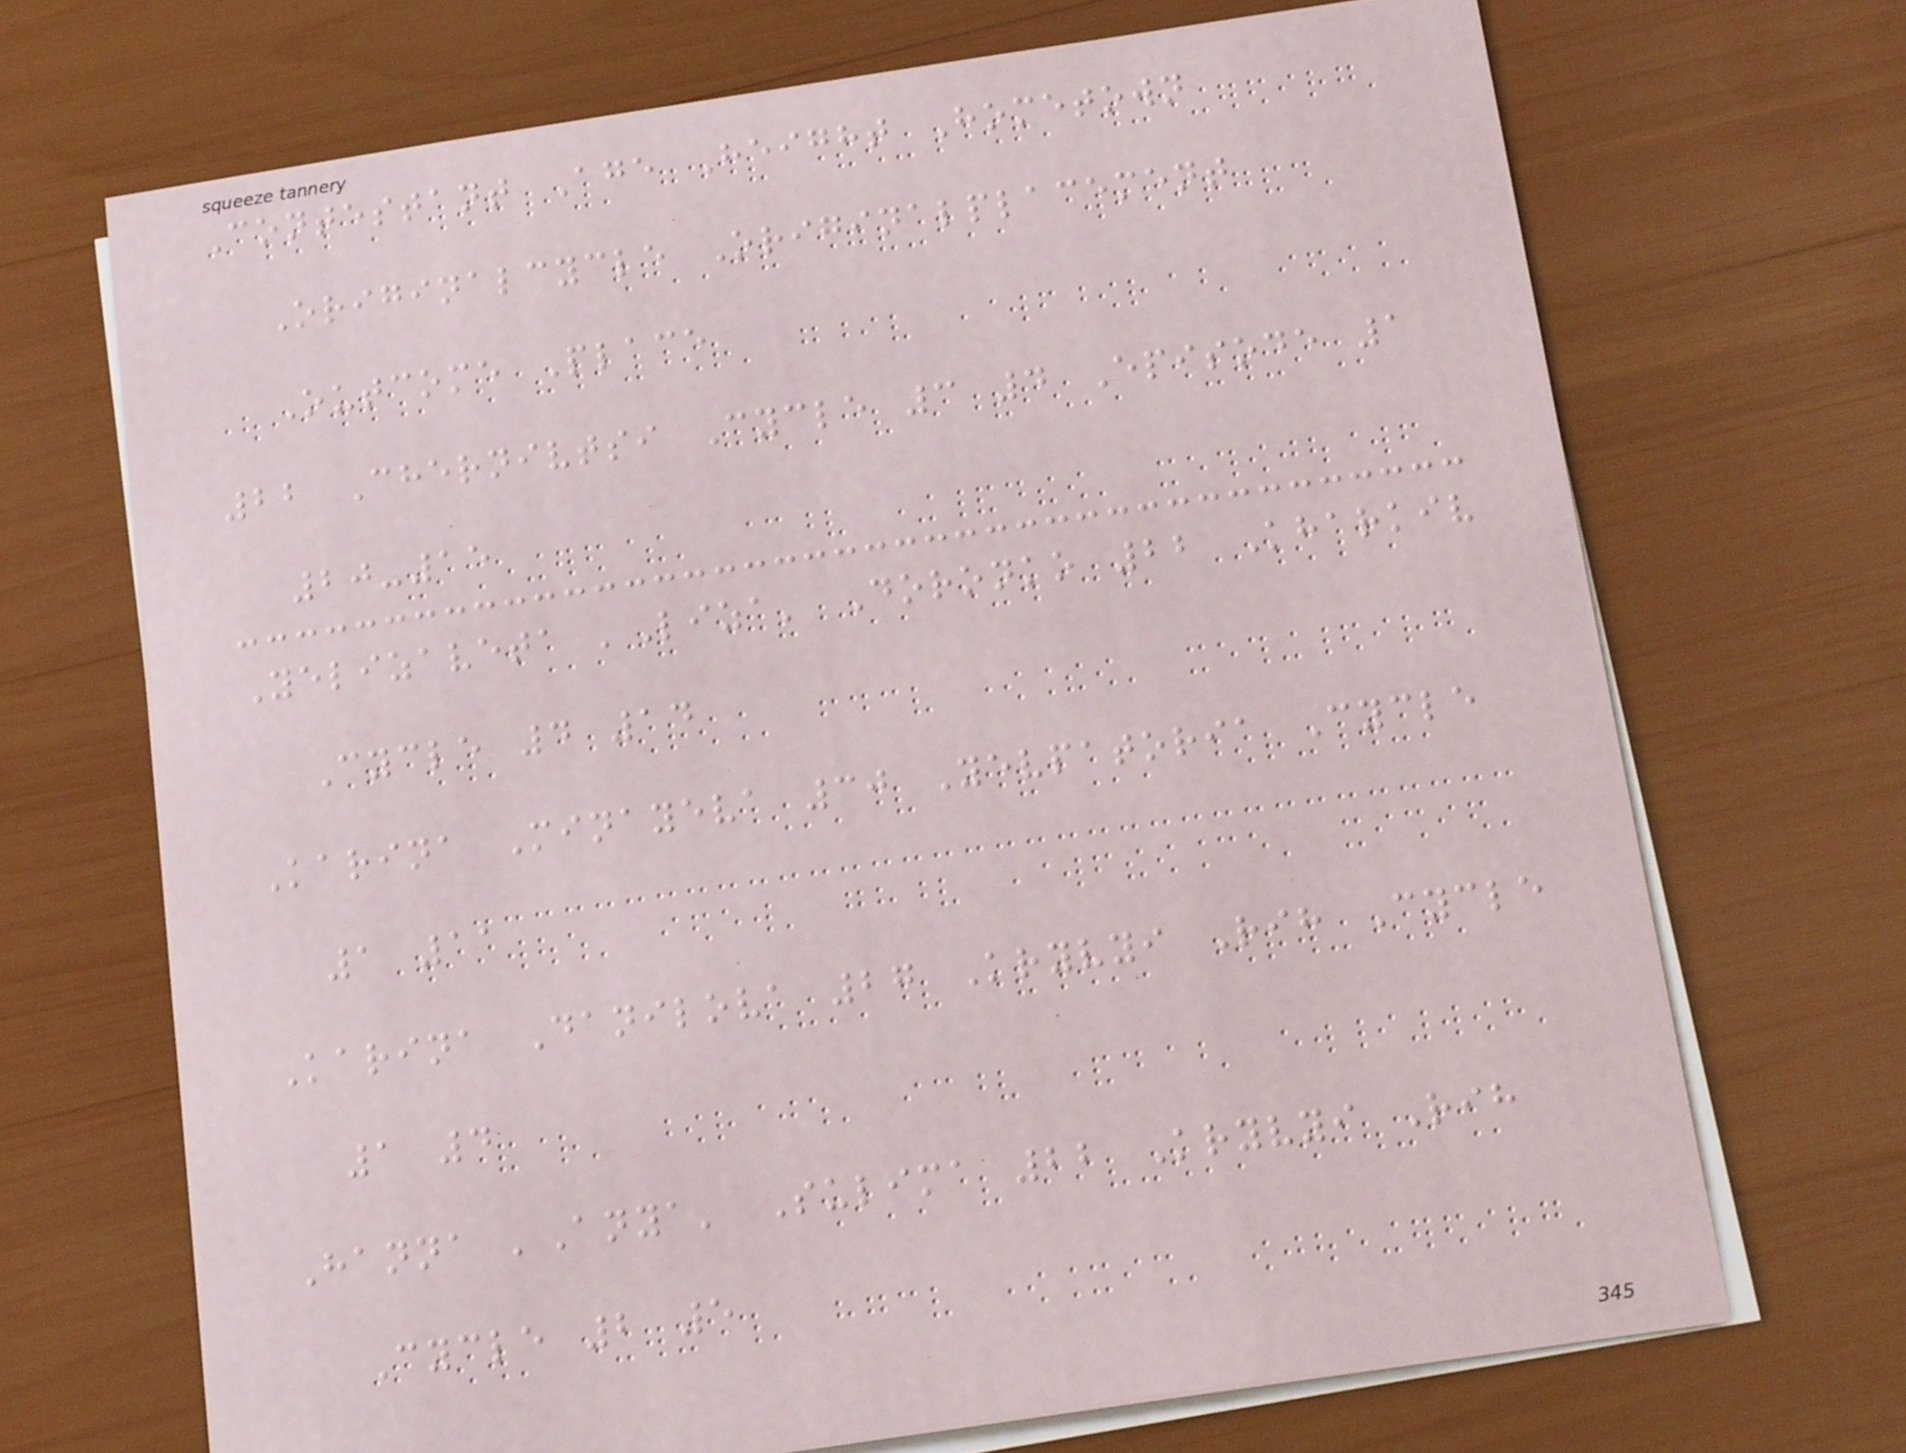Contestant Age Height Hometown
Originalcycle Originalplacement
Outcome Place
22 Chernivtsi Cycle 3 4 Episode 1
20-15
Yelizaveta 'Liza' Doronko 22 Kharkiv
Cycle 4 14
Karina Minayeva 30 Yevpatoria Cycle
1 11
Karina Danilova 27 Kryvyi Rih Cycle
1 4
Hanna 'Anya' Sulima 22 Kryvyi Rih
Cycle 2 5
